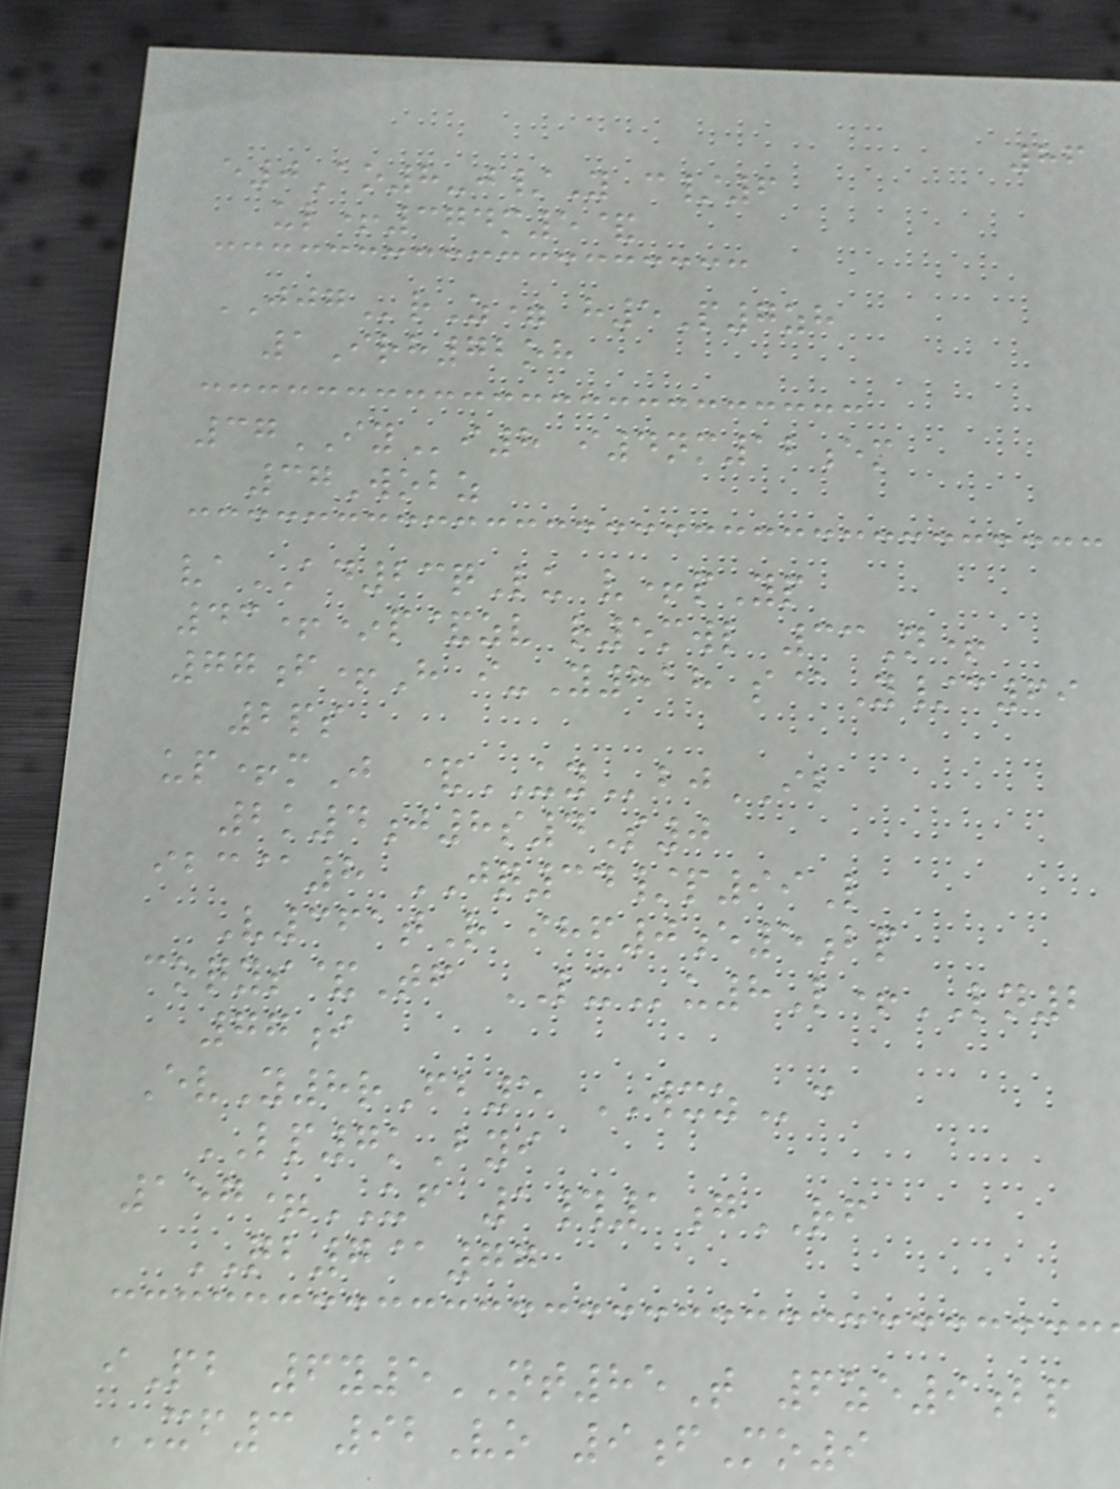86
e0Ao8-j/Y c/6
ul+374m5&
JJGrZ= h5P7zh
1Irh72oh
37IYi8 i4nm12em
37Wobz
vaAD23qLu v+pYp
43+*p&zv r5mwl 33N+
77f+H i-Y818 s@Y/c69
2ps
up+mJ &UYbjIB
2k4j8s4S0
ibc@8 JQ34/p99L
V361tR ihf0e5bp
coqys&Tf LXu8L+LN2
77i
EvY8rFb5 WXZc
LP7kByi
157=UF 1#1gRF
QB7@77
iPb 6y5NT85T 6ze9bp
XF3 92Vo 9fMo9
